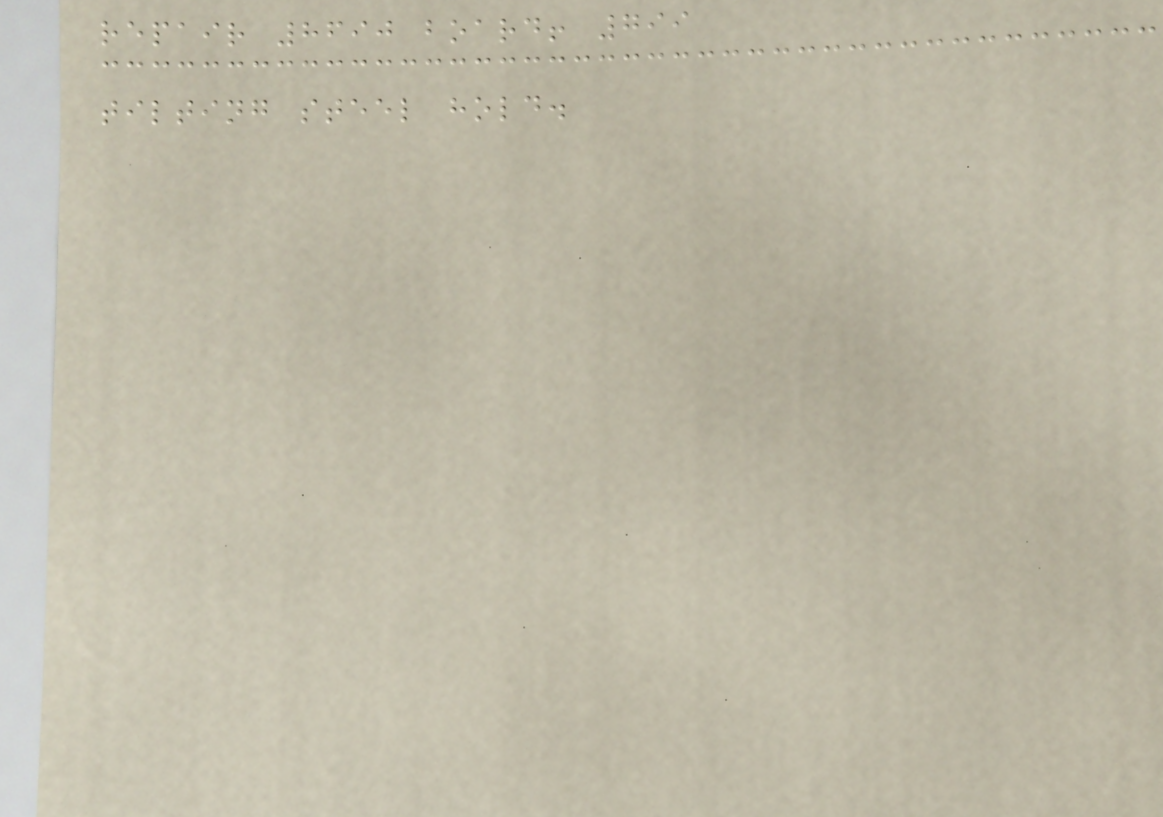repair 8690 board! 799
tilting steel hold.
